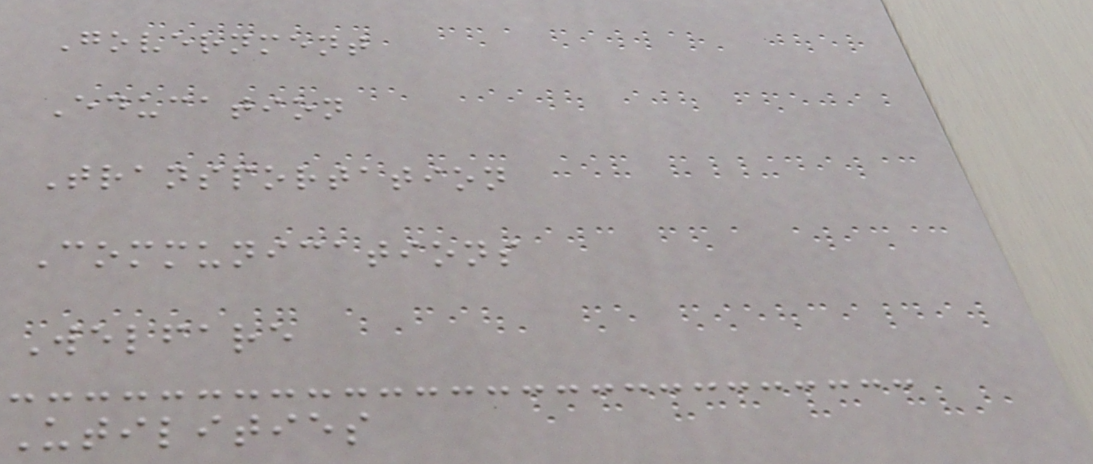Government
Education
Transportation
Communications
Welfare
Utilities
